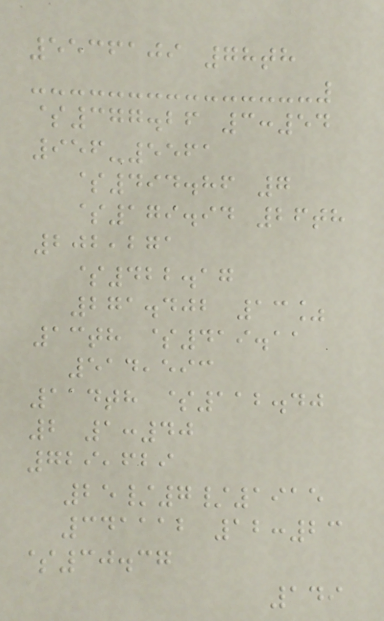5536109 78th
$377.26 3:54
956-5561
$494.86 7
$179.94 26th
202,271
$422.17
271.402 13%
13th $419.11
514,593
114th $112.40
2 1:40
729,629
25/7/1915
341112 12:23
$30.37
149
